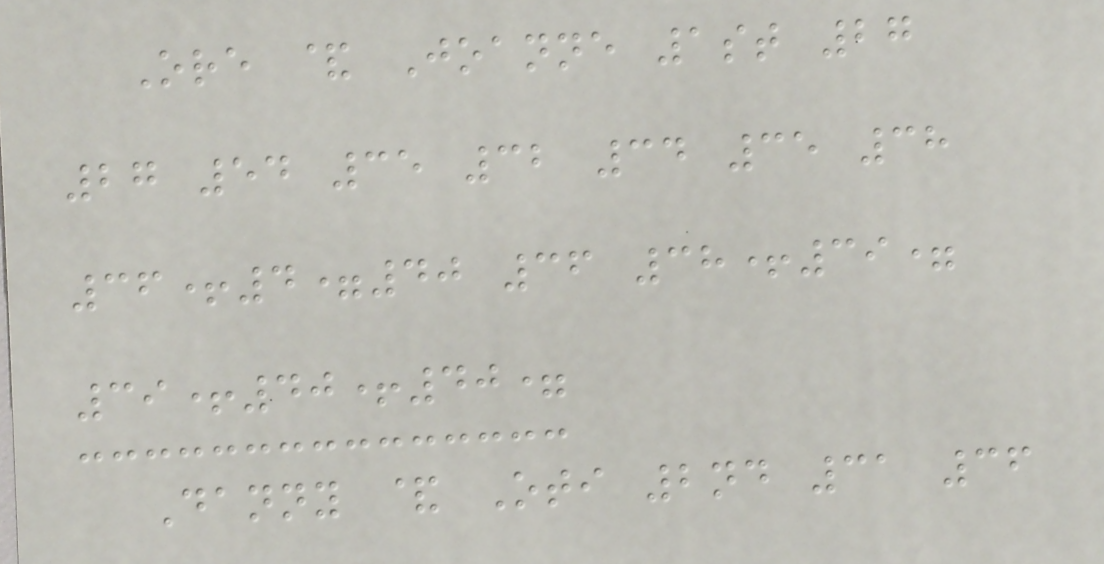Ore & Joanne 1st 27
27 54 35 32 34 35 38
36+4=40 36 38+39=
39+40+40=
Danny & Oti 2nd 31 36
